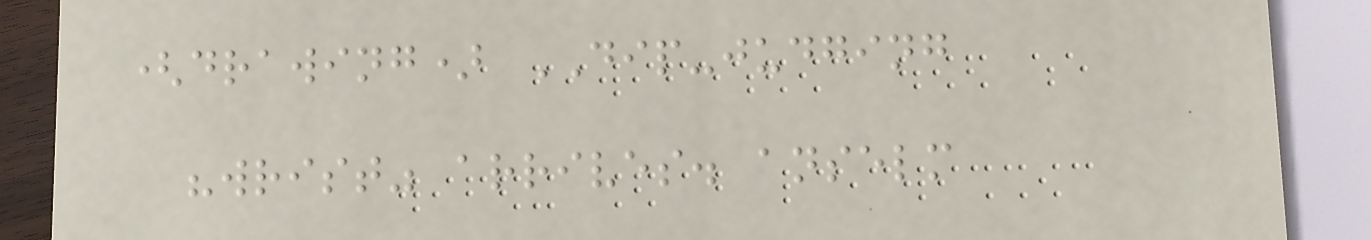(drawing) DIP-judging
"wrist" arrives. anselm
